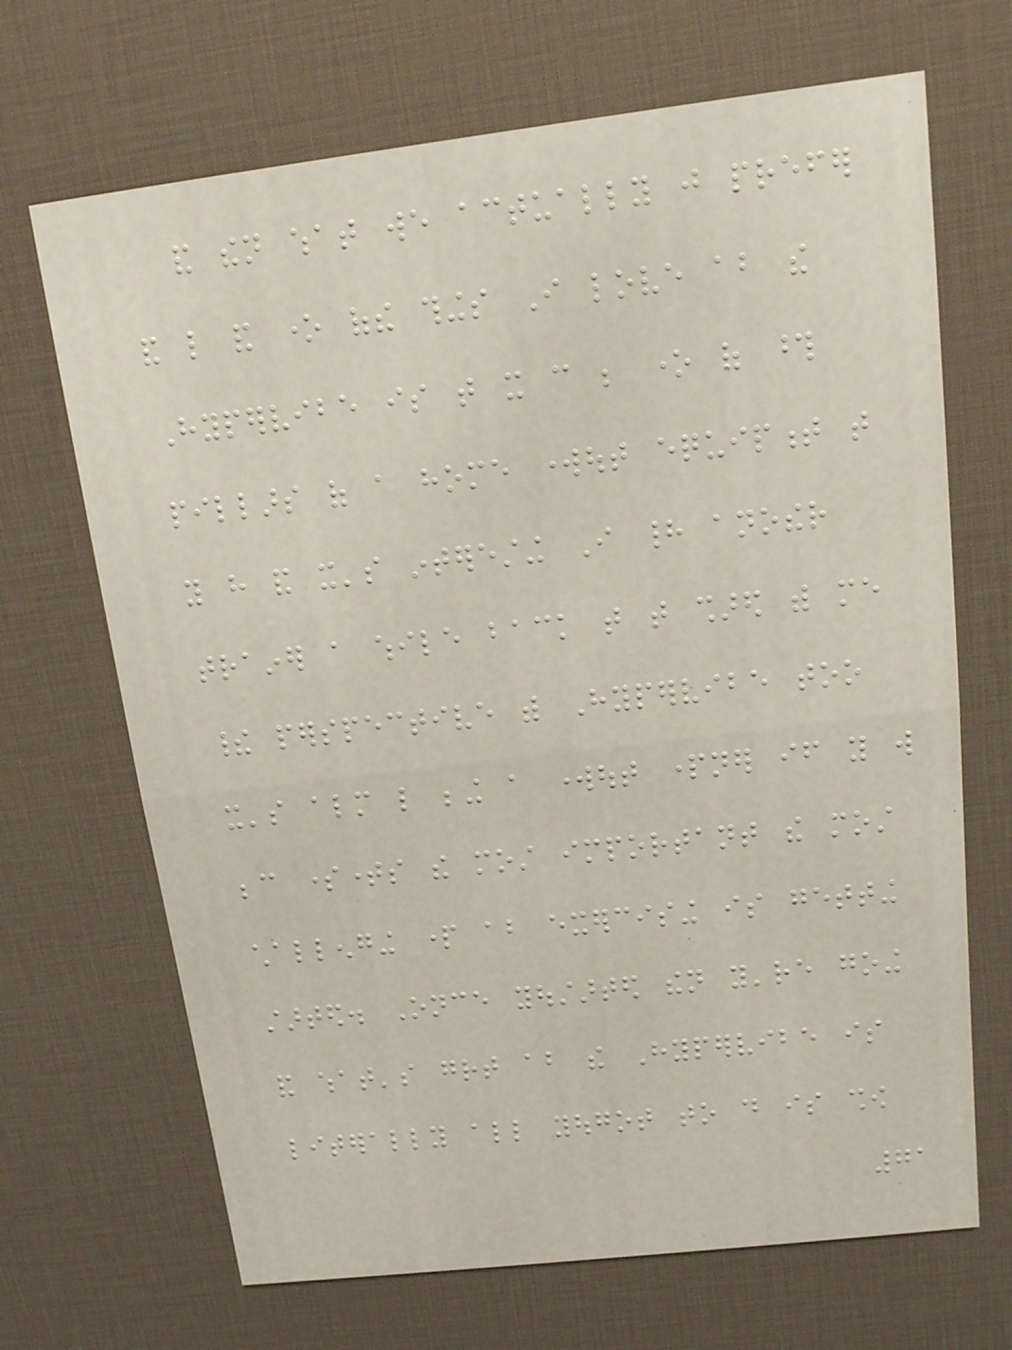and then what we actually just prefer
and like and one ofthe things I love about the
Hypervibe is that it can be one of those
pillars of a home workout equipment that
you have and it's interesting I had another
trainer a while back that that shared with me
their perspective with Hypervibe too
it's almost like being a workout partner if you will
because sometimes the most important the most
challenging part about exercising is getting
started. Once youstarted then you're going
and what's great about the Hypervibe is
literally all yougot to do is show
71
